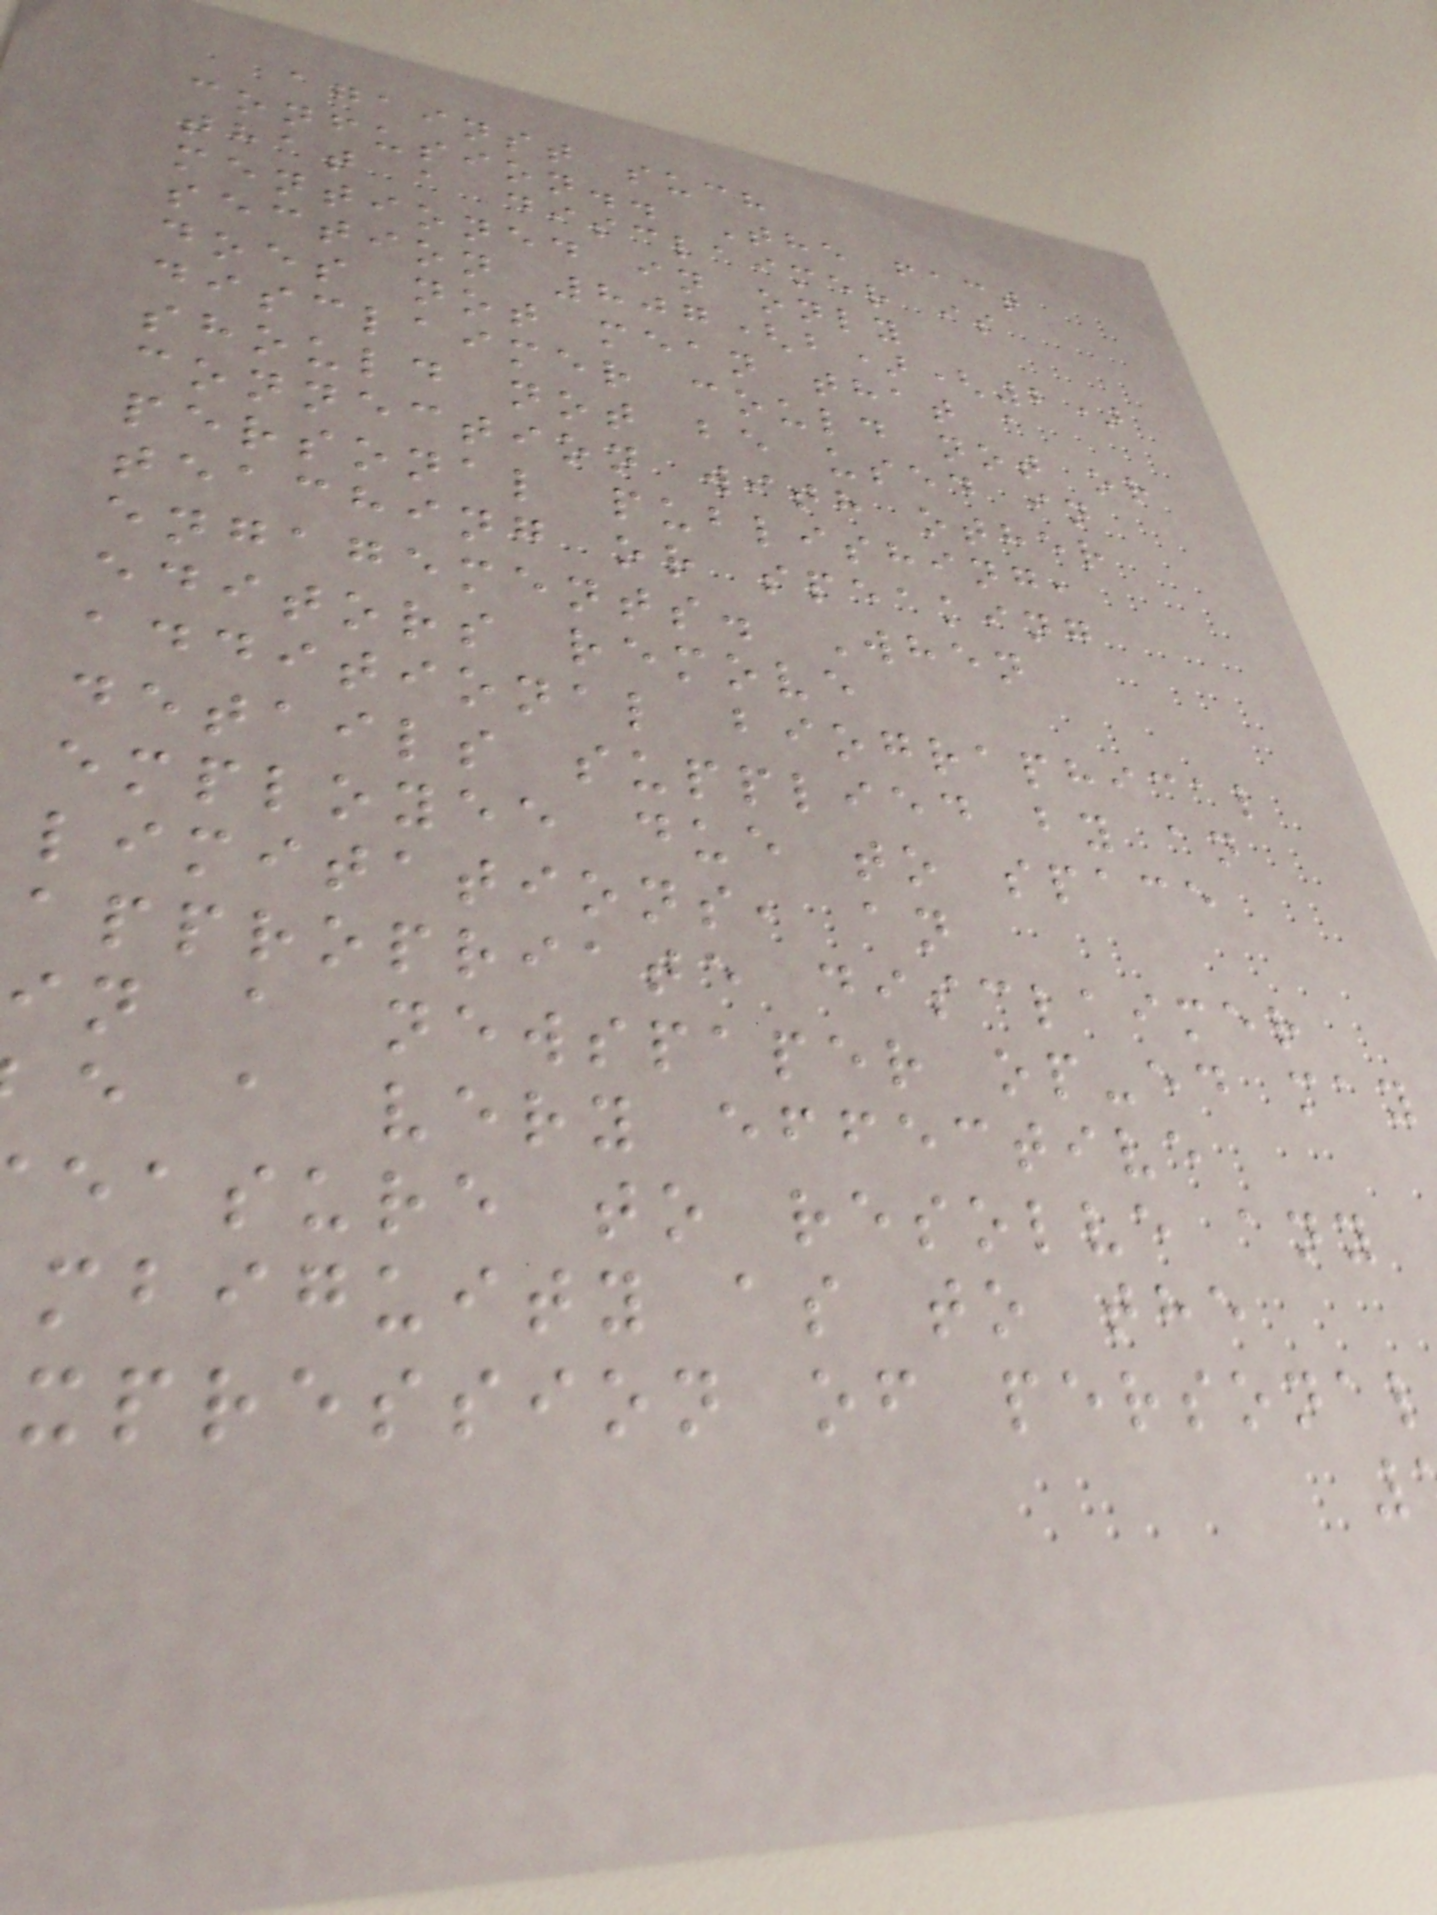against such
confusion.. The fact
that a disclaimer is
mentioned in only
section 807(b)(2)
does not mean that a
disclaimer could not or
should not be used in
connection with other
personal publishing,
teaching or speaking
engagements. When
editors remove
additional biographical
details supplied by an
employee due to space
limitations, an
appropriate disclaimer
in a newspaper op-ed may
e a very effective
easure to resolve any
mbiguity as to the
xpression of personal
